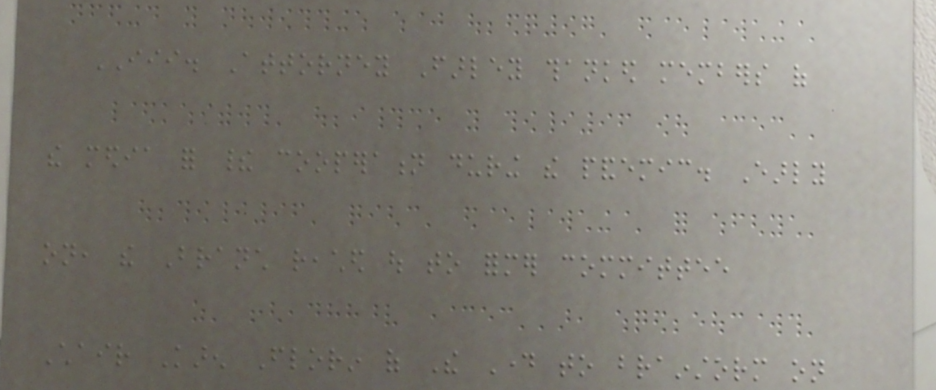III. Attorney Farley thanked members of
the media for their cooperation during the pandemic. Early
on, the Branch reached out to former committee
Chair Karen Florin of The Day to brainstorm on
